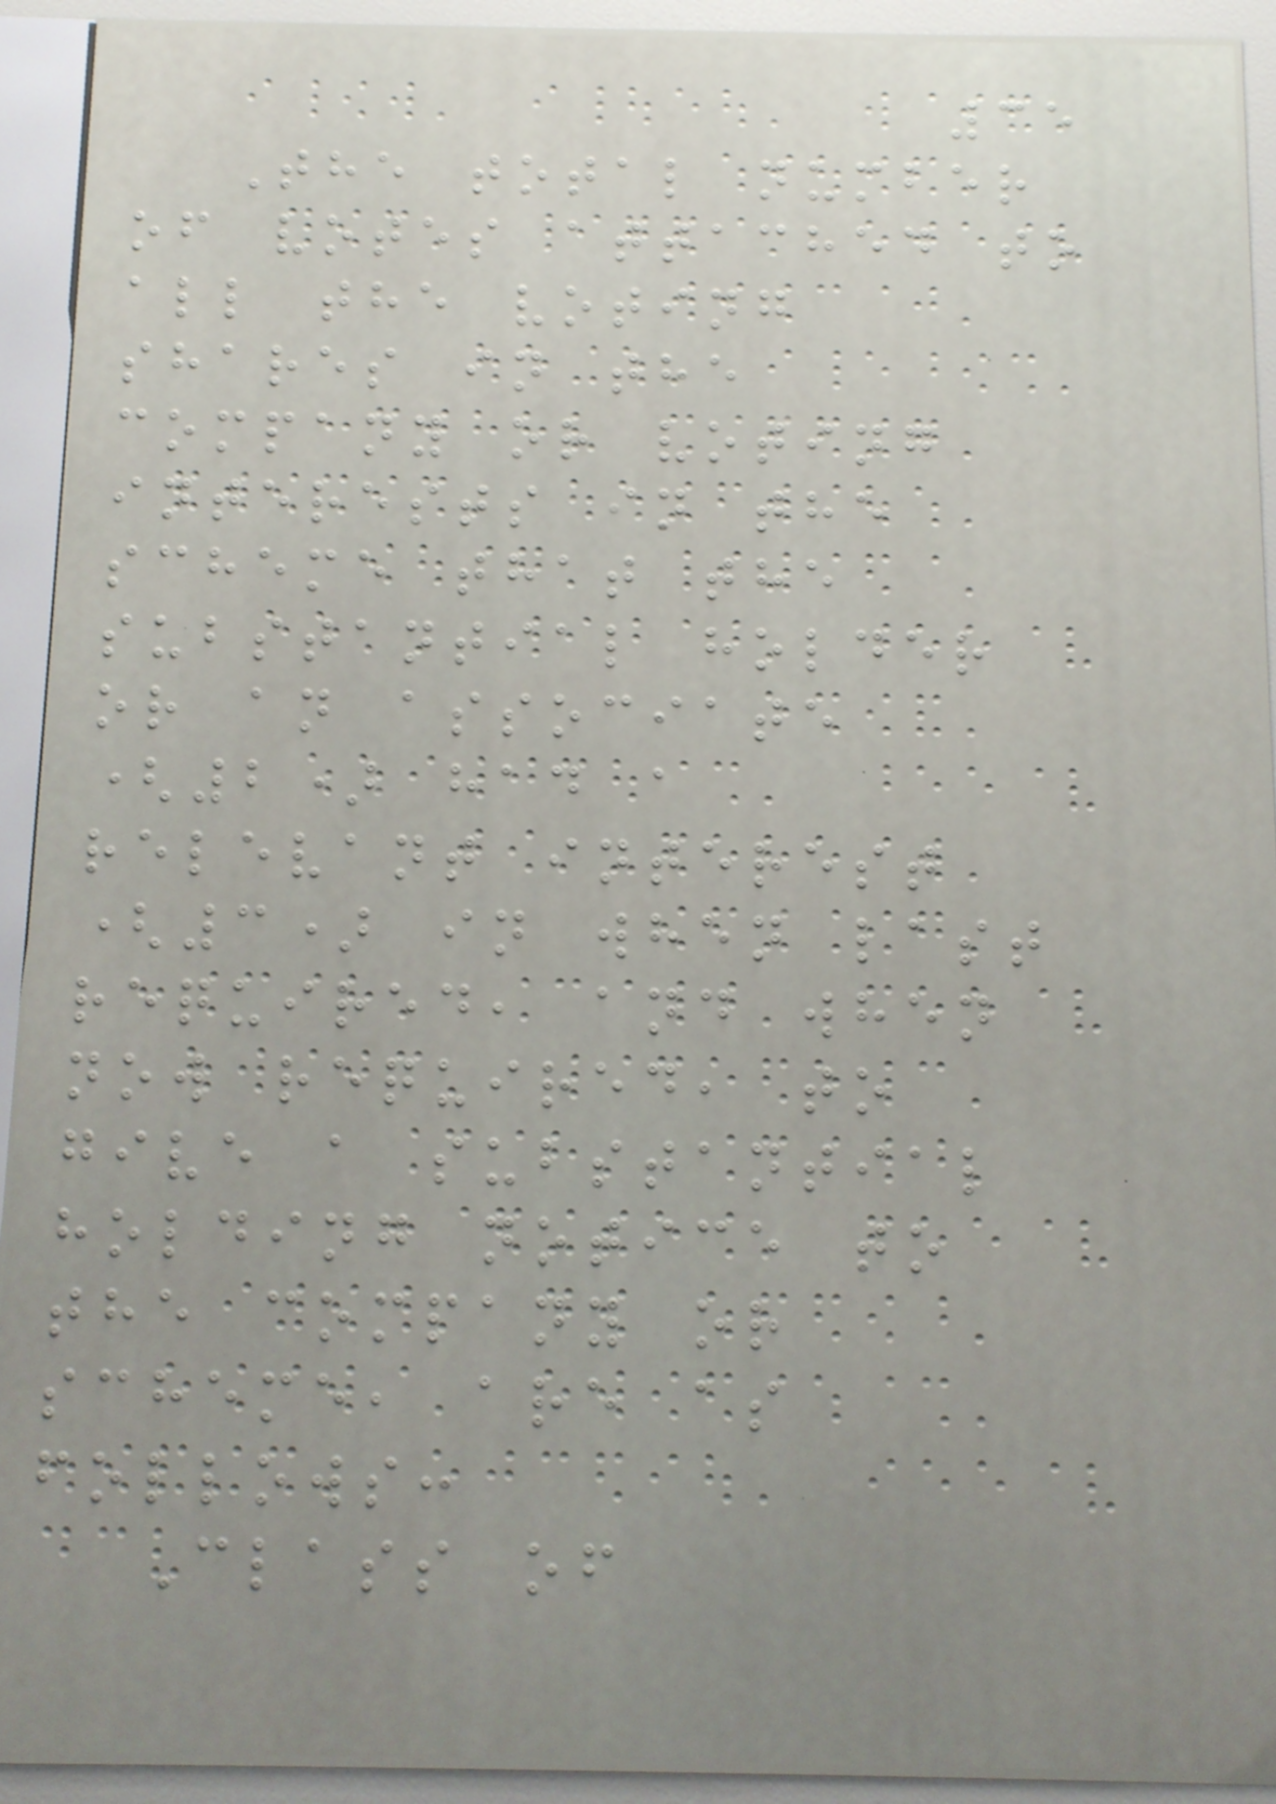35
The total number
of votes attached to
all the voting
shares in the
company or voting
interests in the
scheme that the
substantial holder
or an associate
(2) had a
relevant interest
(3) in when last
required, and when
now required, to
give a substantial
holding notice to
the company or
scheme, are as
follows:
Class of
